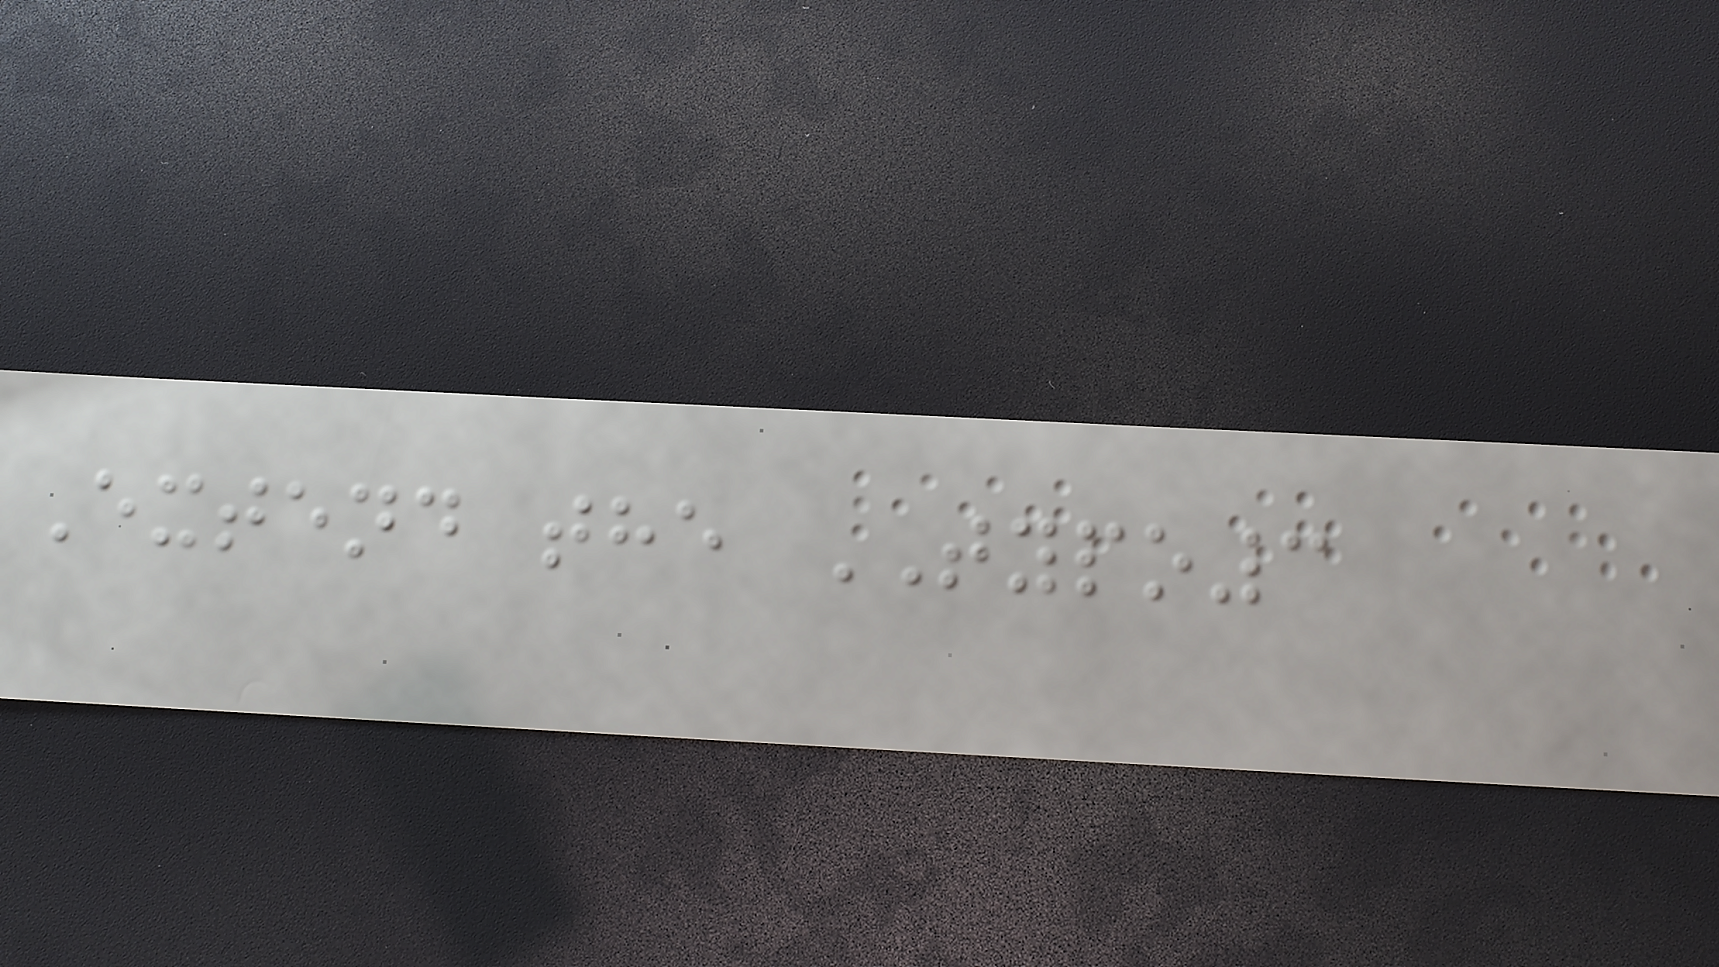Extend the TYPO3
